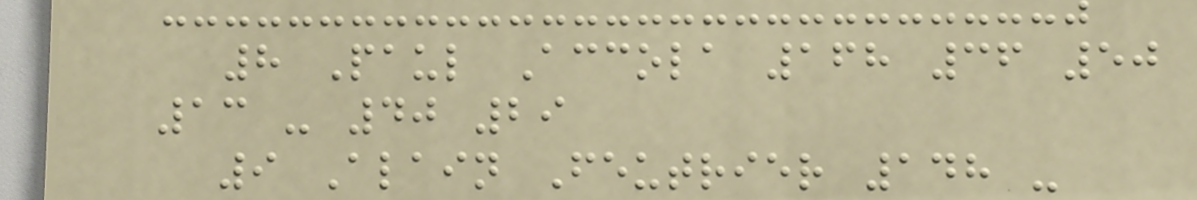8 Paul Accola 168 36 50
13 - 40 29
9 Alain Feutrier 148 -
